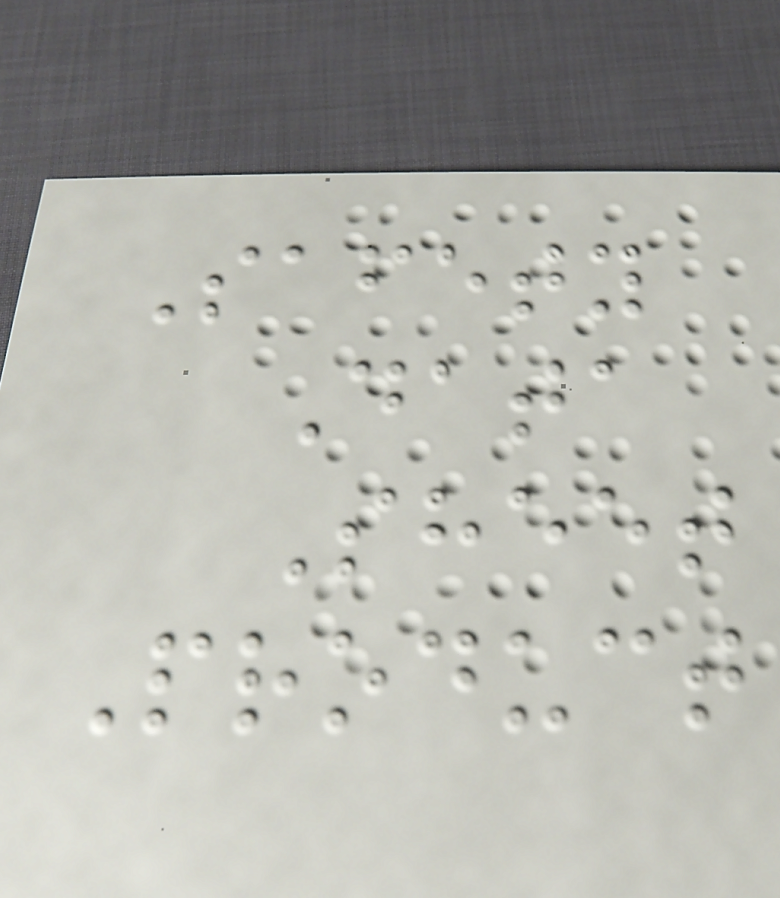Safety
Data
Sheet
Product
